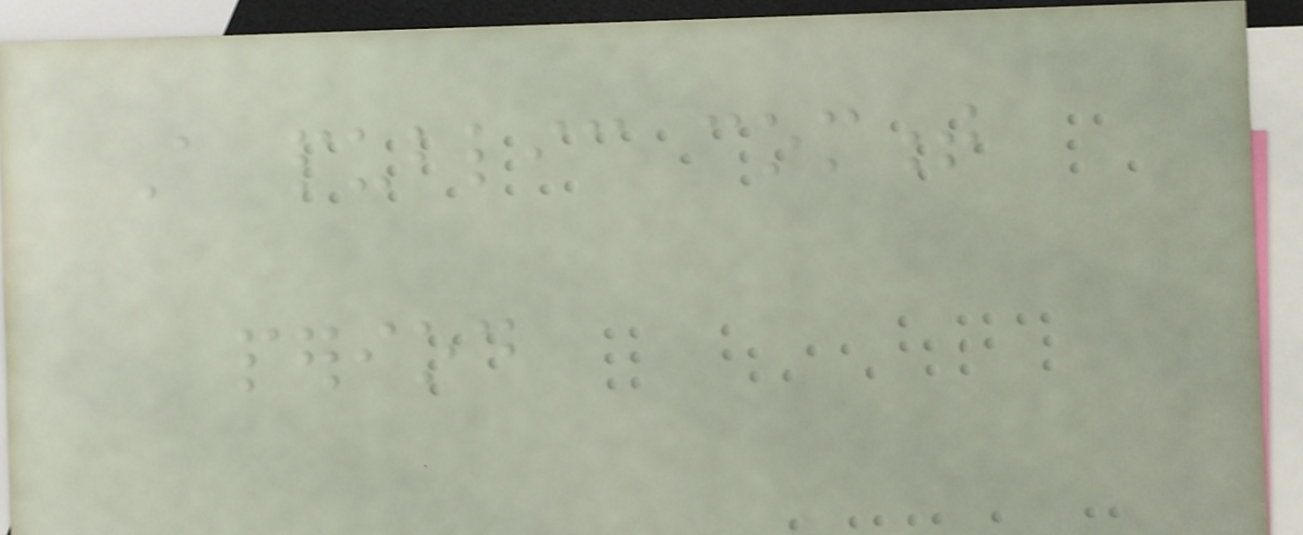A public comment
period
